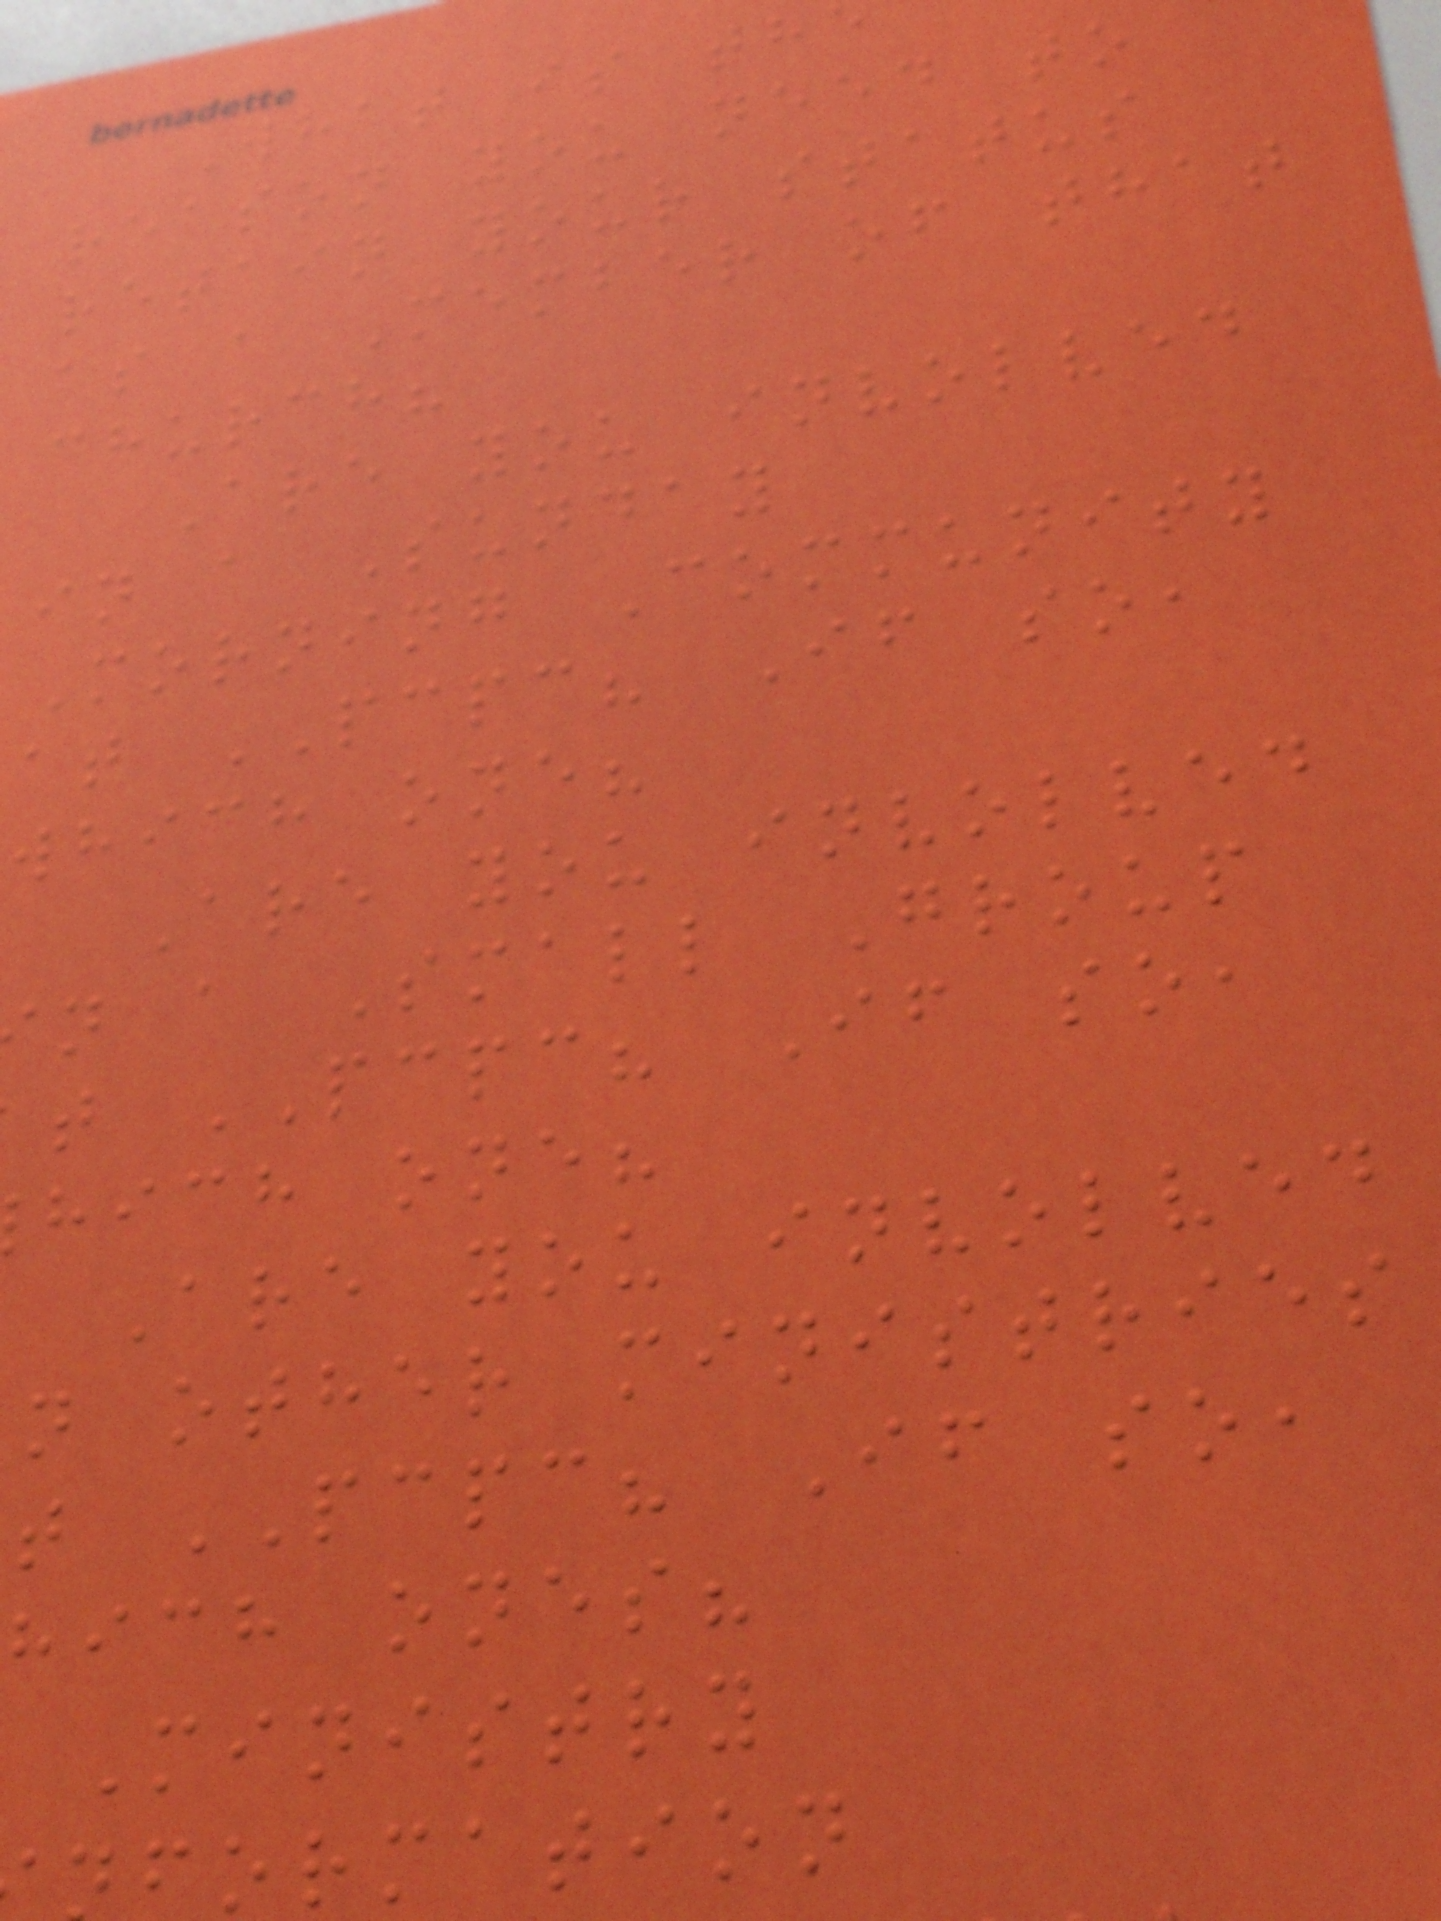What is th
reason you need to
retain your status
as a Member of that
church?
Are you involved
in a Sunday
Morning Community
at PCPC? If so,
which one?
Are you involved
n a Small Group
t PCPC? If so,
hich one?
Are you involved
n other ministries
t PCPC? If so,
hich ones?
Ministry
formation
